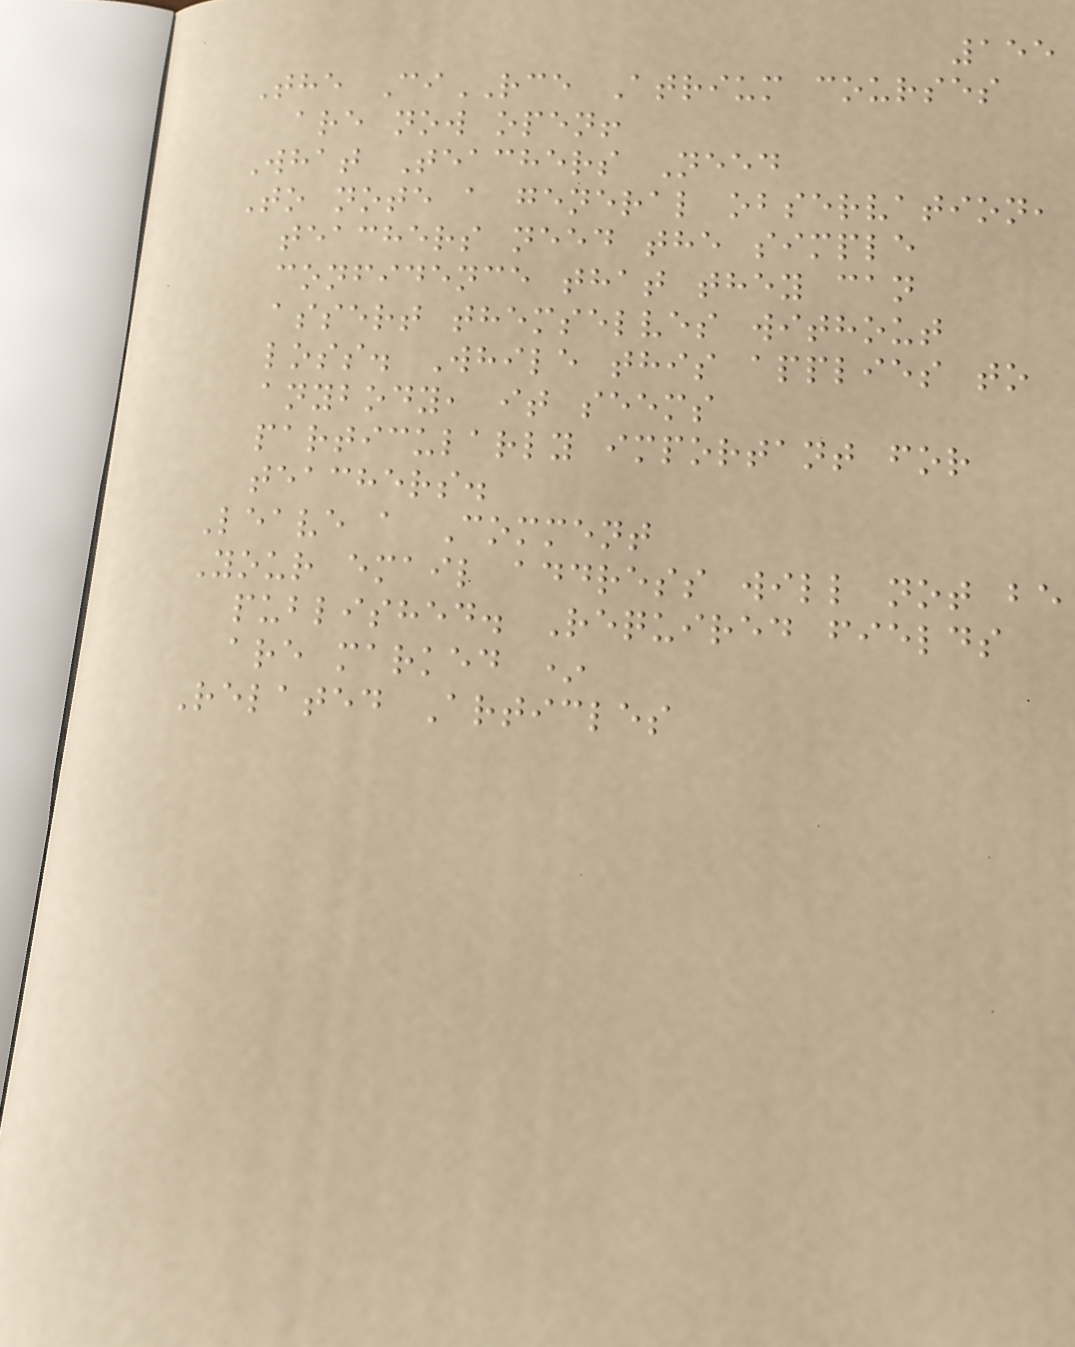155
The CiRCE Atrium courses
are now open!
What Teachers Need
To note a general observation,
teachers need the simple
confidence that they can
assert themselves without
loss. While this applies to
anybody, it seems
particularly important for
teachers.
Leave a Comment
Your email address will not be
published. Required fields
are marked *
Related Articles
